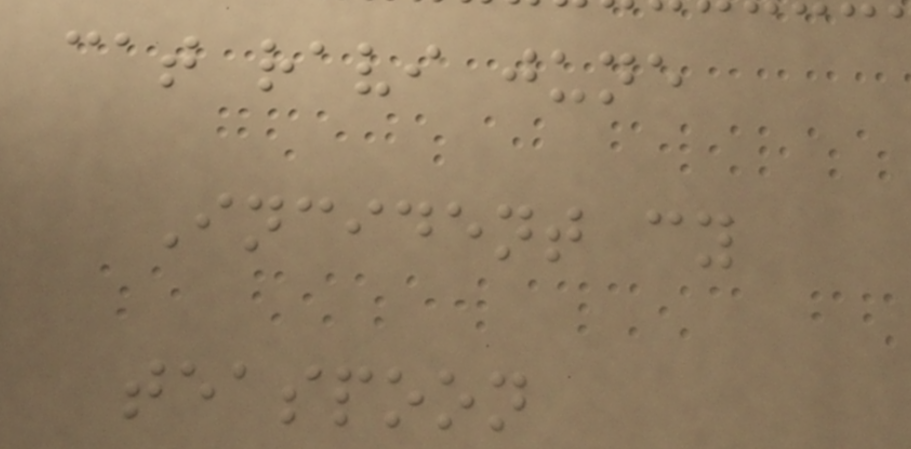cat ravi june
Incident cy
teaspoon
